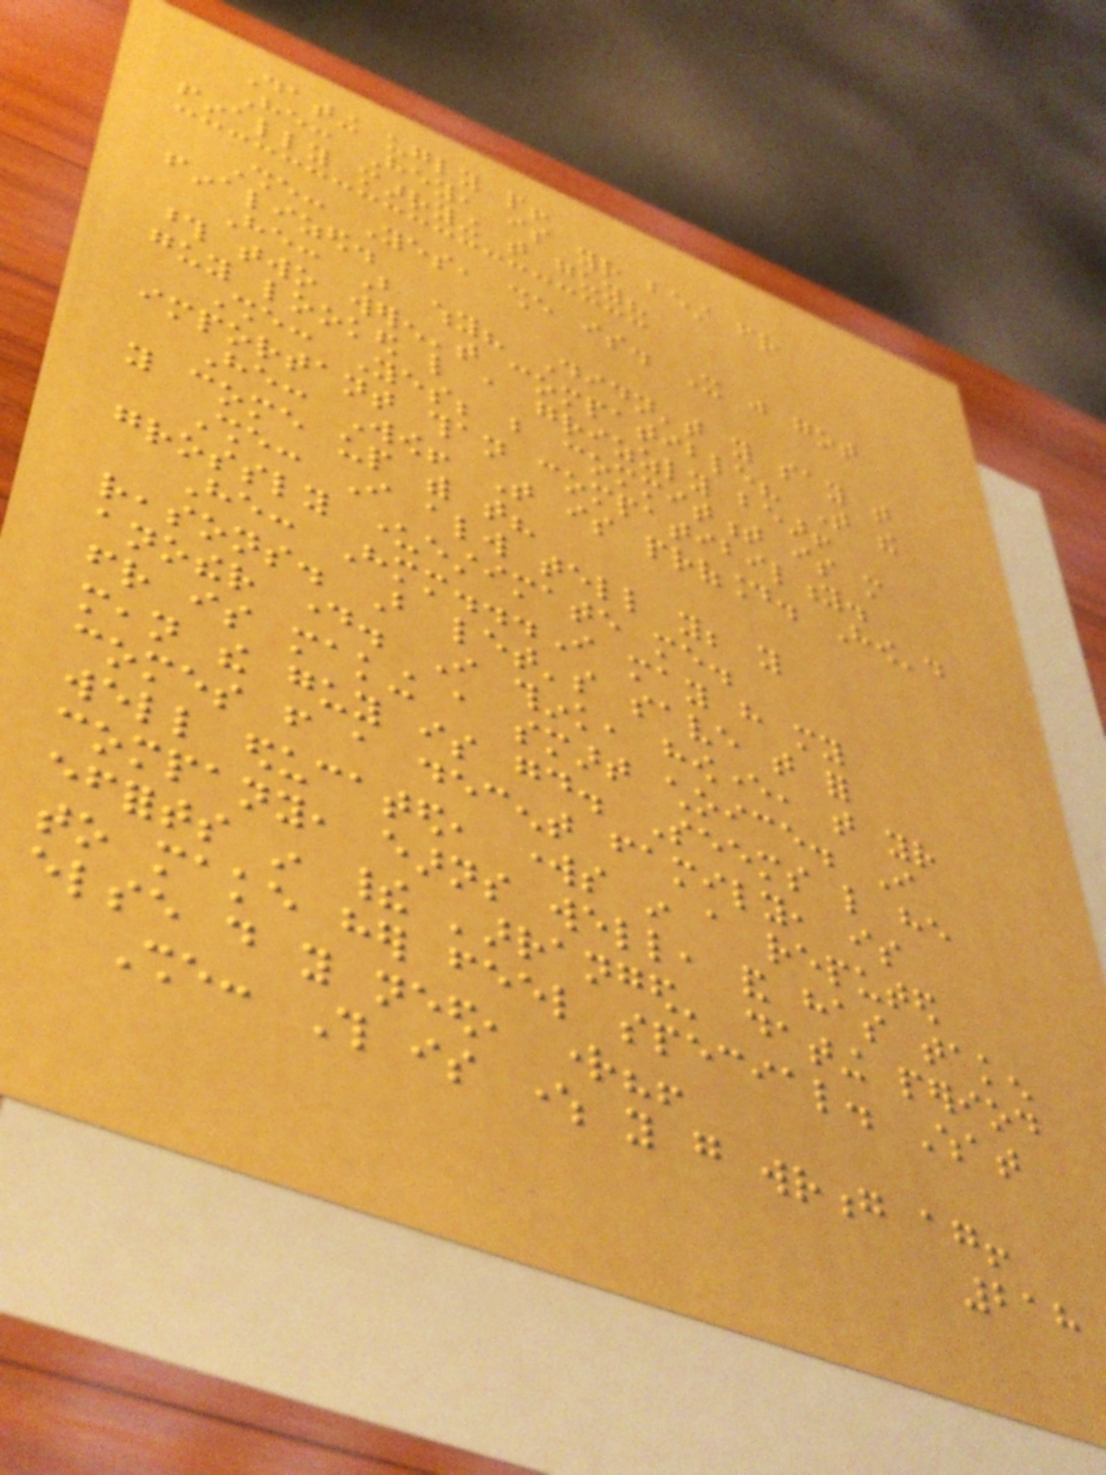Dating ugly people!
He: Hey, is your best friend
finally marrying that guy?
She: Yes, she is. It just got
finalized.
He: But why? Didn't you say that
those two weren't compatible? That the
guy looked like a grizzly bear!
She: Yes; but commitment is more
important than compatibility.
He: Wow! That is profound. How'd
you come up with that?
She: I always tell you; you
grossly underestimate me.
He: Hmm...I may have my
reasons. But let's save that for
another day. I think, however, that your
friend is making a smart choice. I
mean the guy is good. Seems like he
comes from a decent family, is
well educated, works in a reputed
company, earns well, and has taken
efforts in their 'arranged' dating period
to make her feel special. What
else do you need, right?!
She: This is where you go wrong again!
218
